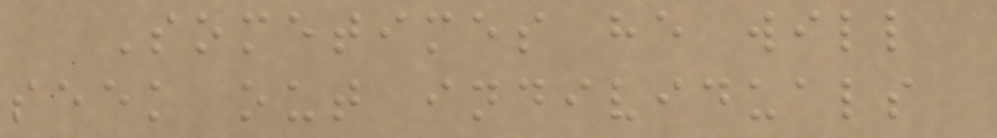Sometimes he will
seek out individuals
